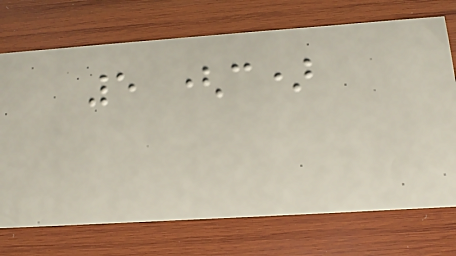5 (c)
